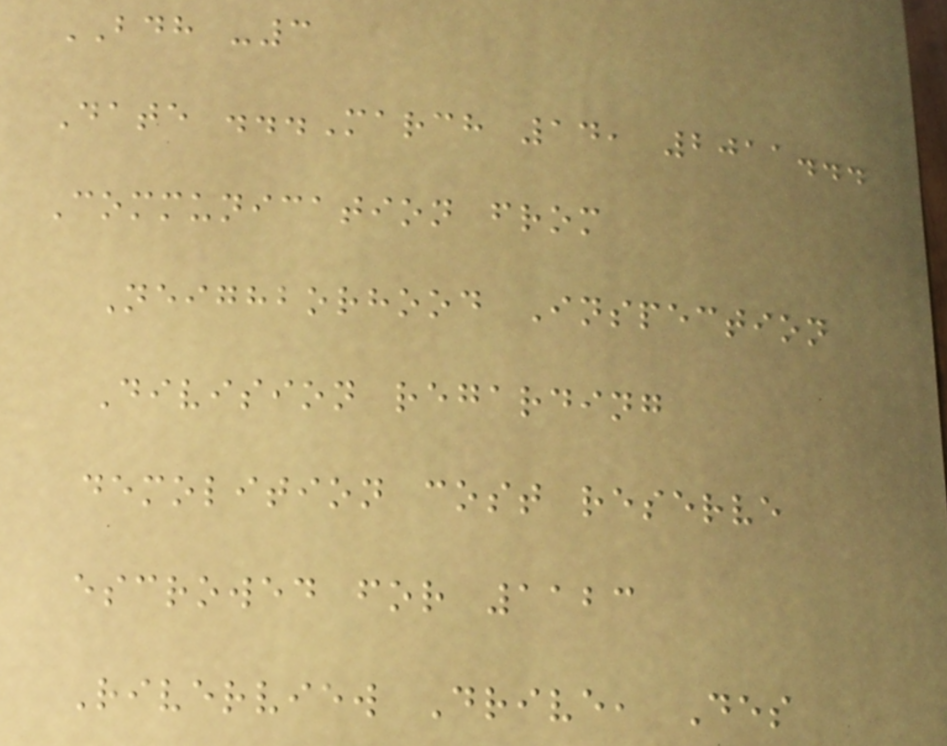BDH -3
Date ...March 14, 2011...
Communication from
Neighborhood Inspection
Division regarding
demolition cost reserve
escrowed for 1123
Riverview Drive, Des
